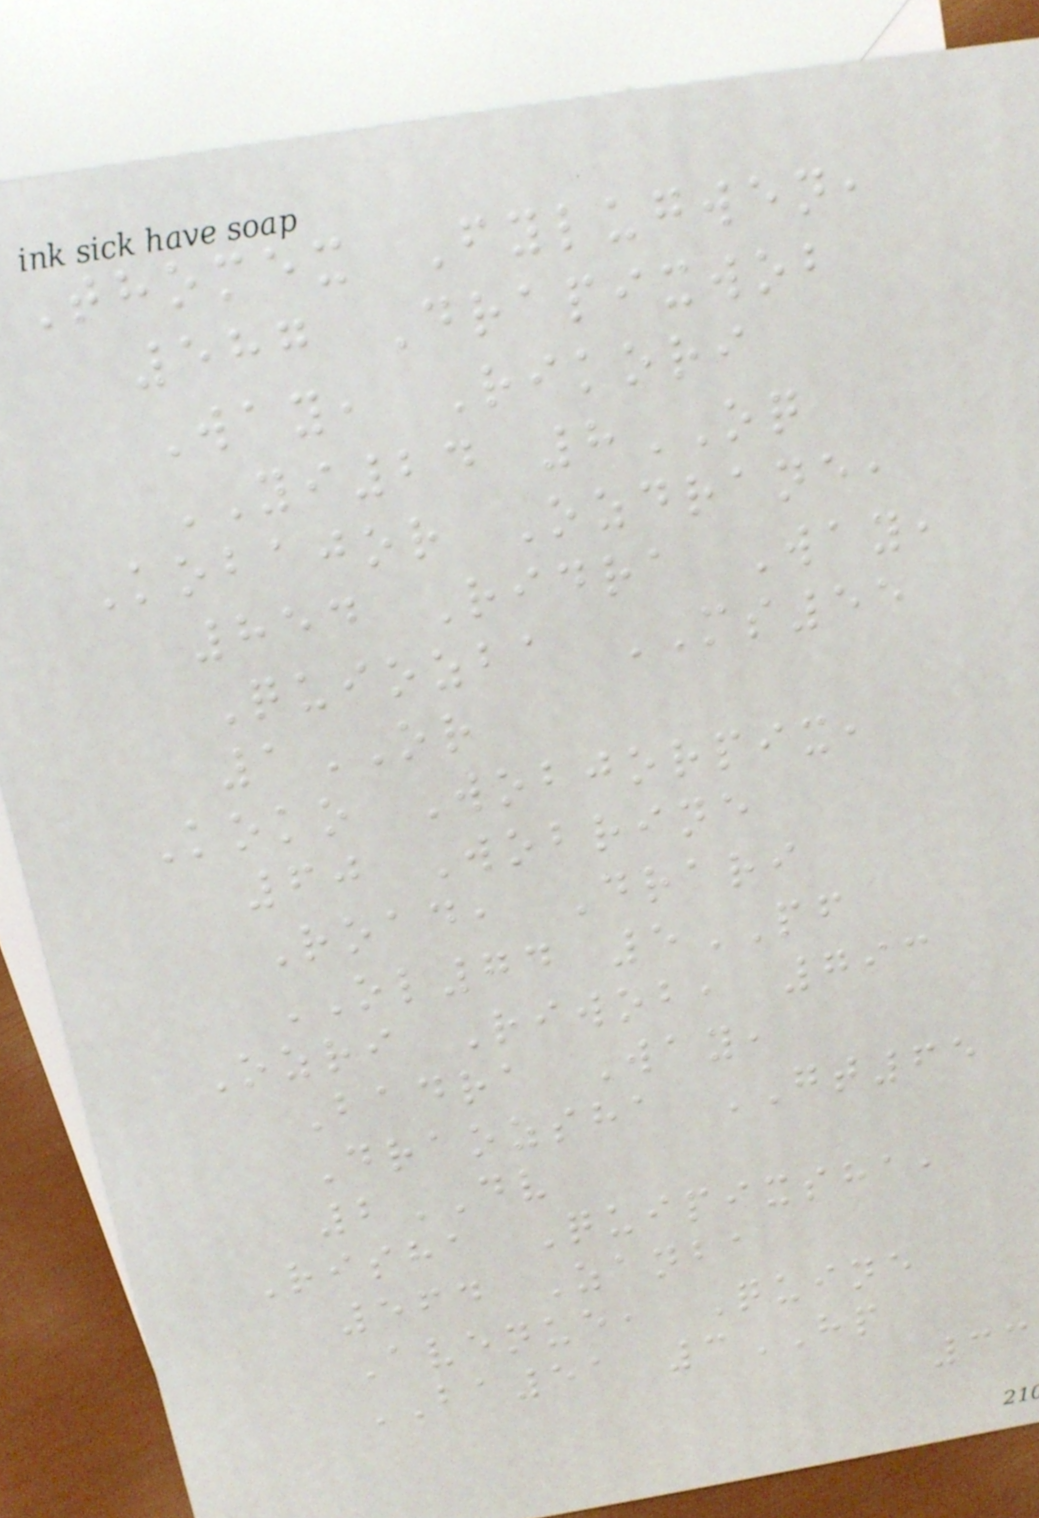Thomex Fylugwen,
587 Drapixwob
Way, Rikori
YI24 8OQ
Kobajor Ozdrane,
854 Ridra Way,
Quiozba MS55
1OR
Koko Wobjorpix,
60 Wobrine
Road, Drari
OL74 5PF
Ozri Riwob, 793
Badra Way,
Draozsha GT65
2DV
Risha Quipixsha,
564 Zanba
Avenue, Quine
BA51 3HP
33
